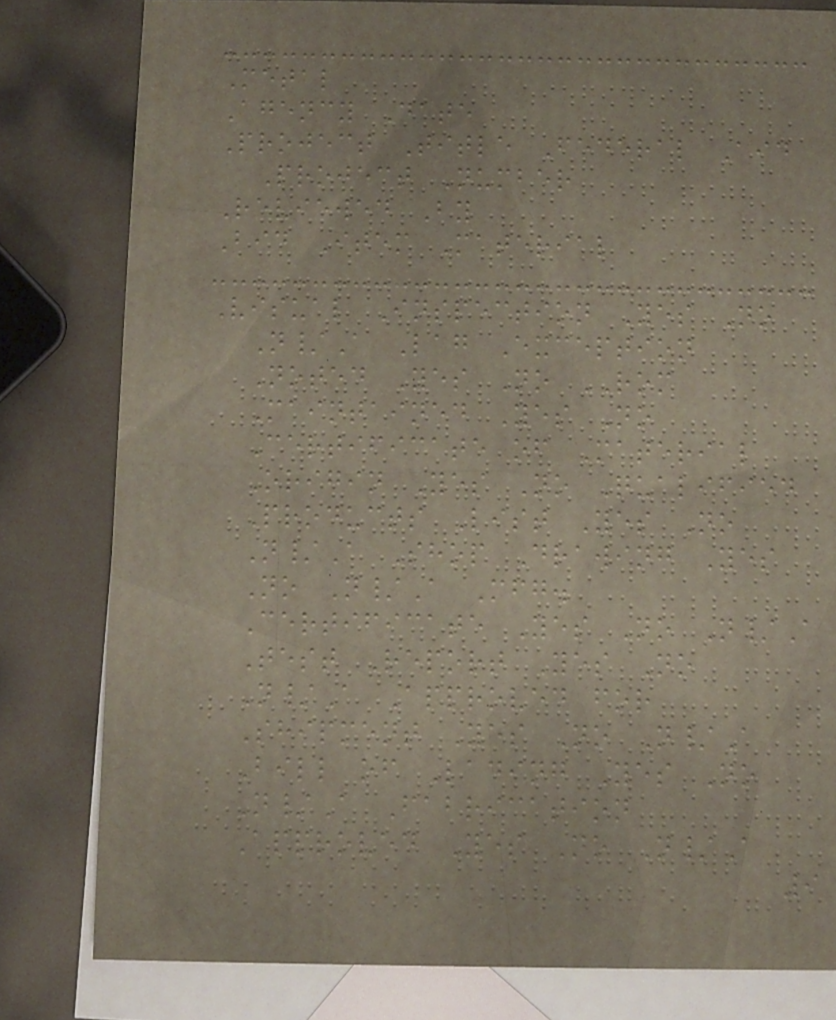Metal
Agency Date
Project Title Federal Aid
Project Number
Reviewed By
Bid Item Material
Visual Inspection Yes No
N/A Lag Exception
Noted Yes No ROM
Maintained Yes No
Certificate of Material
Origin Yes No Qualified
Products List Yes No
N/A Shop Drawing Yes
No N/A Mfg.
Certificate Yes No N/A
Test Report Yes No
N/A Approved for
Shipment Yes No N/A
Bill of Lading Yes No
N/A Fabrication
Approved Yes No N/A
9
